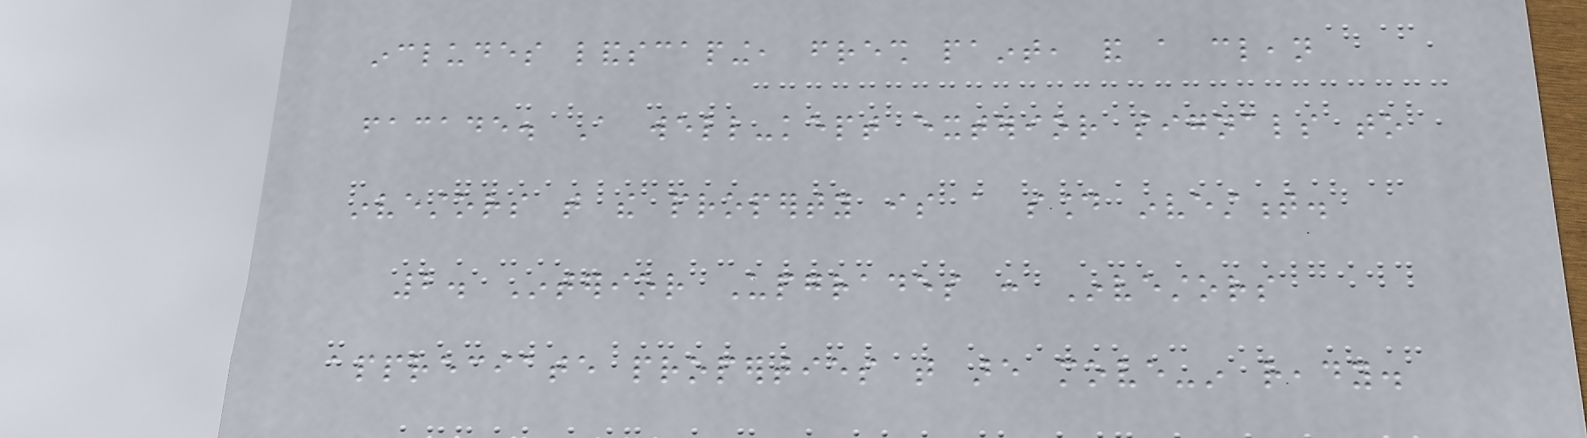includes landscaping, fresh paint, and a clean
facade. A well-kept exterior signals to
investors that the property is a sound investment.
2. Interior Upgrades : Investors
appreciate properties that are move-in ready.
